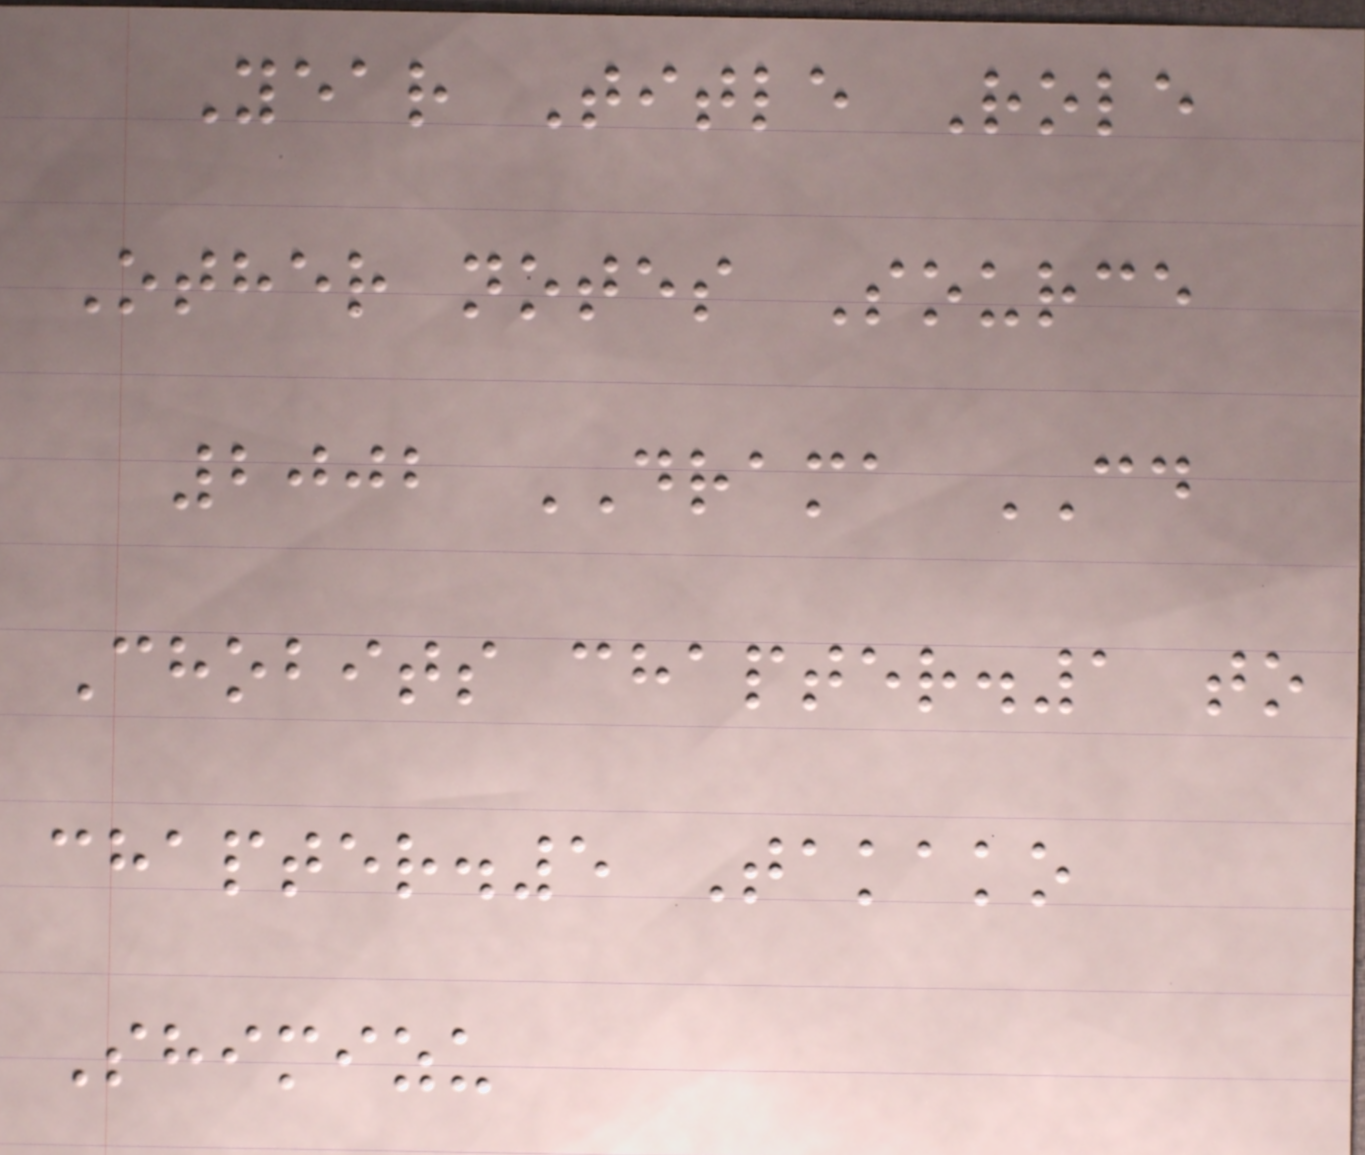Year Title Role
Other notes Source
2002 DRAMA CD
Chobits chapter.1 to
chapter.5 Takako
Shimizu
